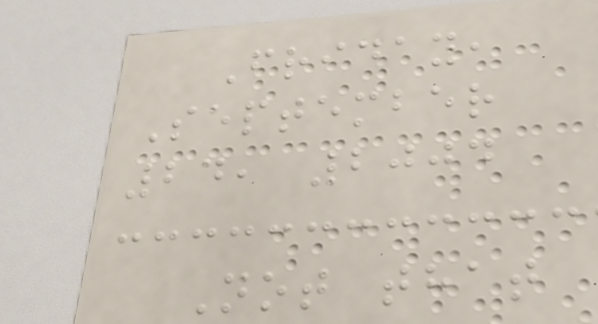Friday,
September
24, 2004
Not that
